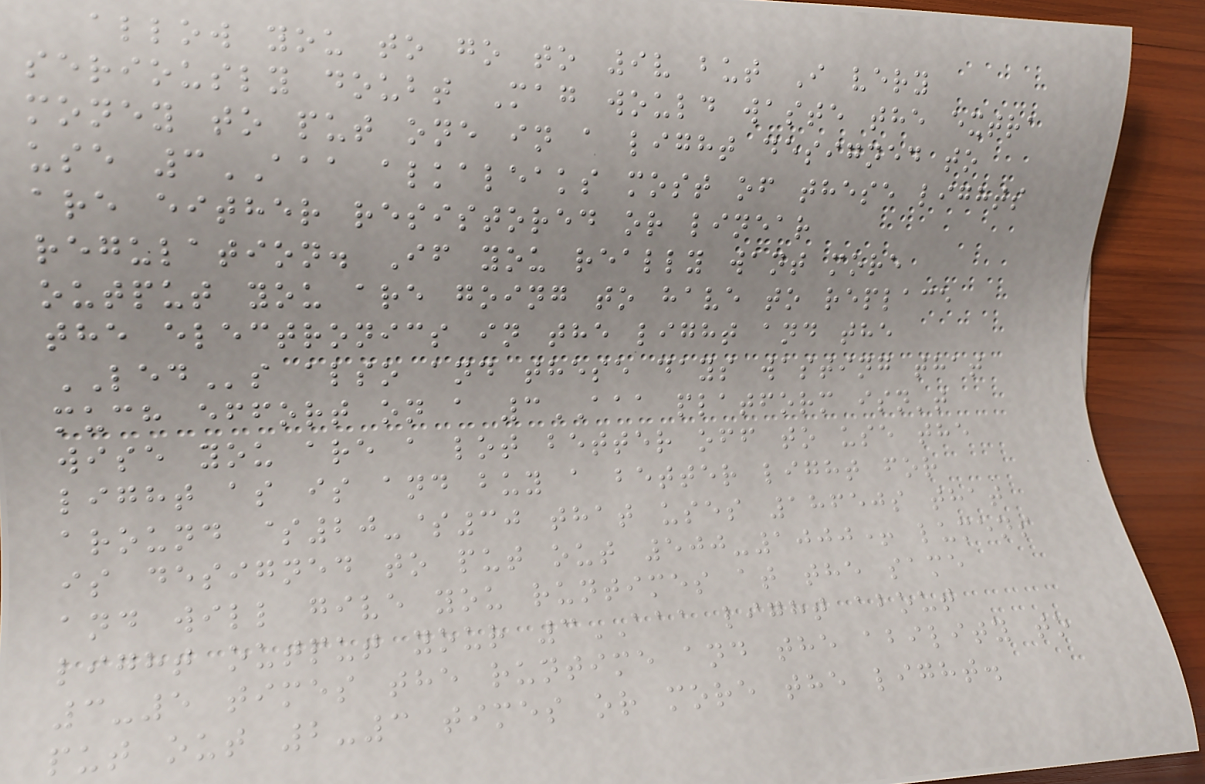allow you to go to 9v but I very
seriously doubt Mag would waste the extra
money to put one in a light designed to
use 3AAA alkaleaks most of these lights
are either resistored or linear
regulation. If you really want more
output you are going to have to replace
the electronics in the light and the
LEDs also and these days wasting that
much effort on a 3AAA platform isn't
wise you are a lot better off to use the
light as is and buy a better light for
around $20-$30 that uses 18650s that
is designed to put out 500-1000+ lumens
and will give you runtimes at the same
light output your 3AAA light about
3-5 times the runtime and the ability to
put out 2-3 times or more the light.
